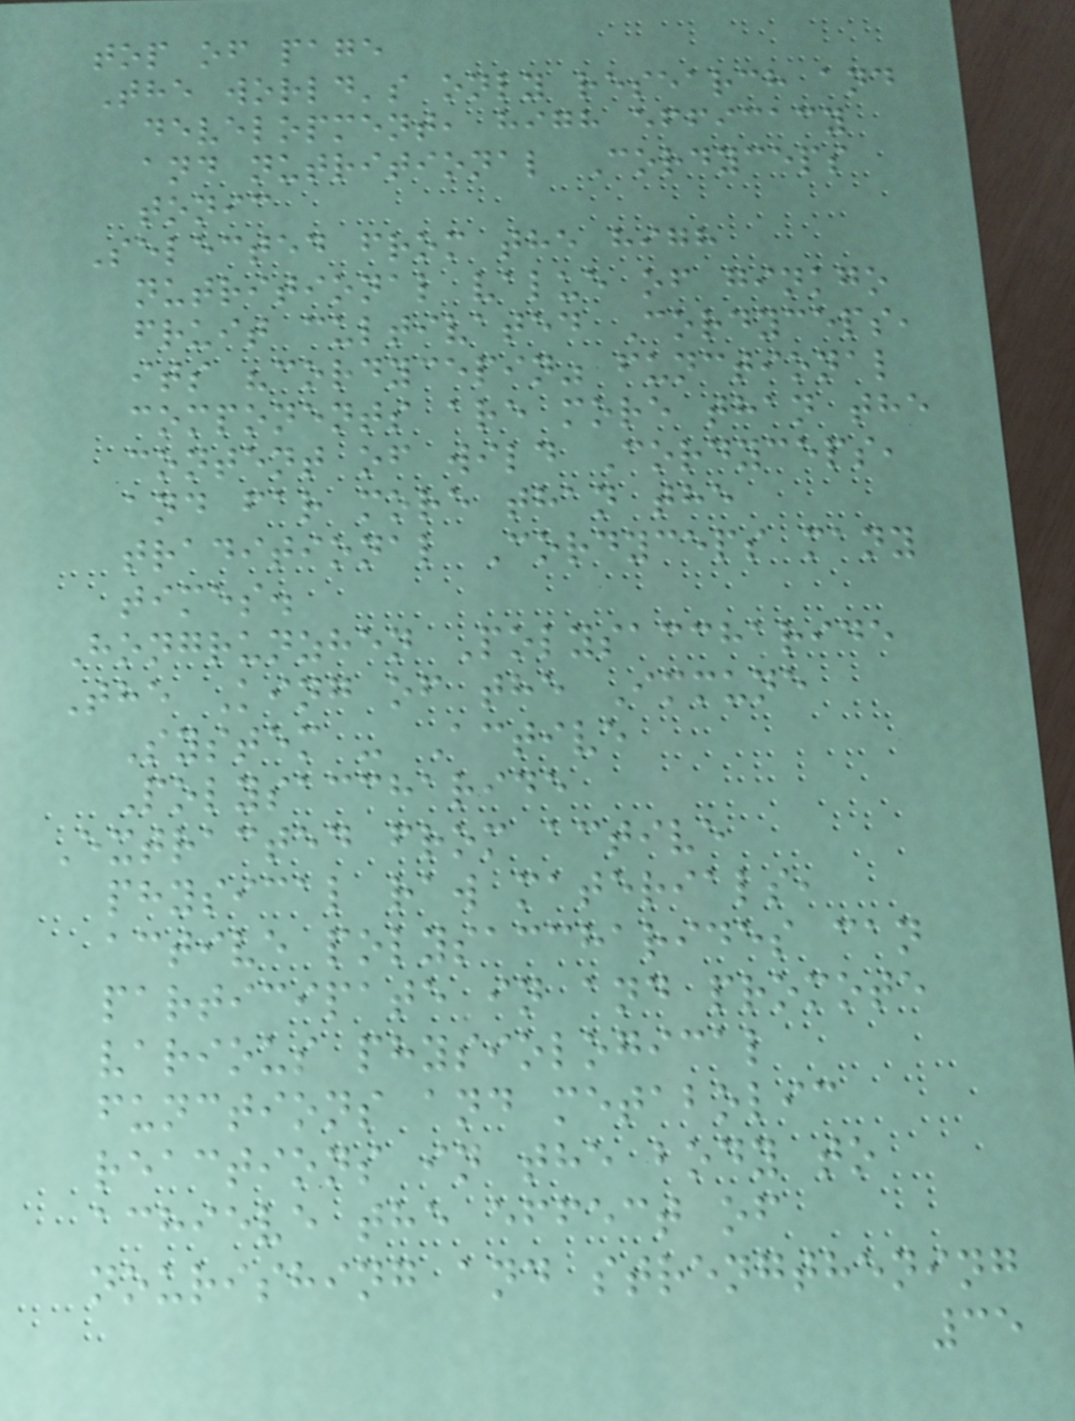top of page
The world's only research and
development, high efficacy
and nutritional Cordyceps
tonic
Selected from the high
nutritional value of ginkgo
fruit cultivated Cordyceps,
its "cordycepin" functional
components are more than the
content of wild Cordyceps,
and far more than the
traditional Cordyceps many
times.
Hongrunzhen Polysaccharide
The King of the Immune
System - Active
Polysaccharide
Extracted from active
physical raw materials,
active polysaccharides can
participate in and promote
various physiological
functions and metabolic
reactions in the body to
achieve the effect of
nourishing and strengthening
35
